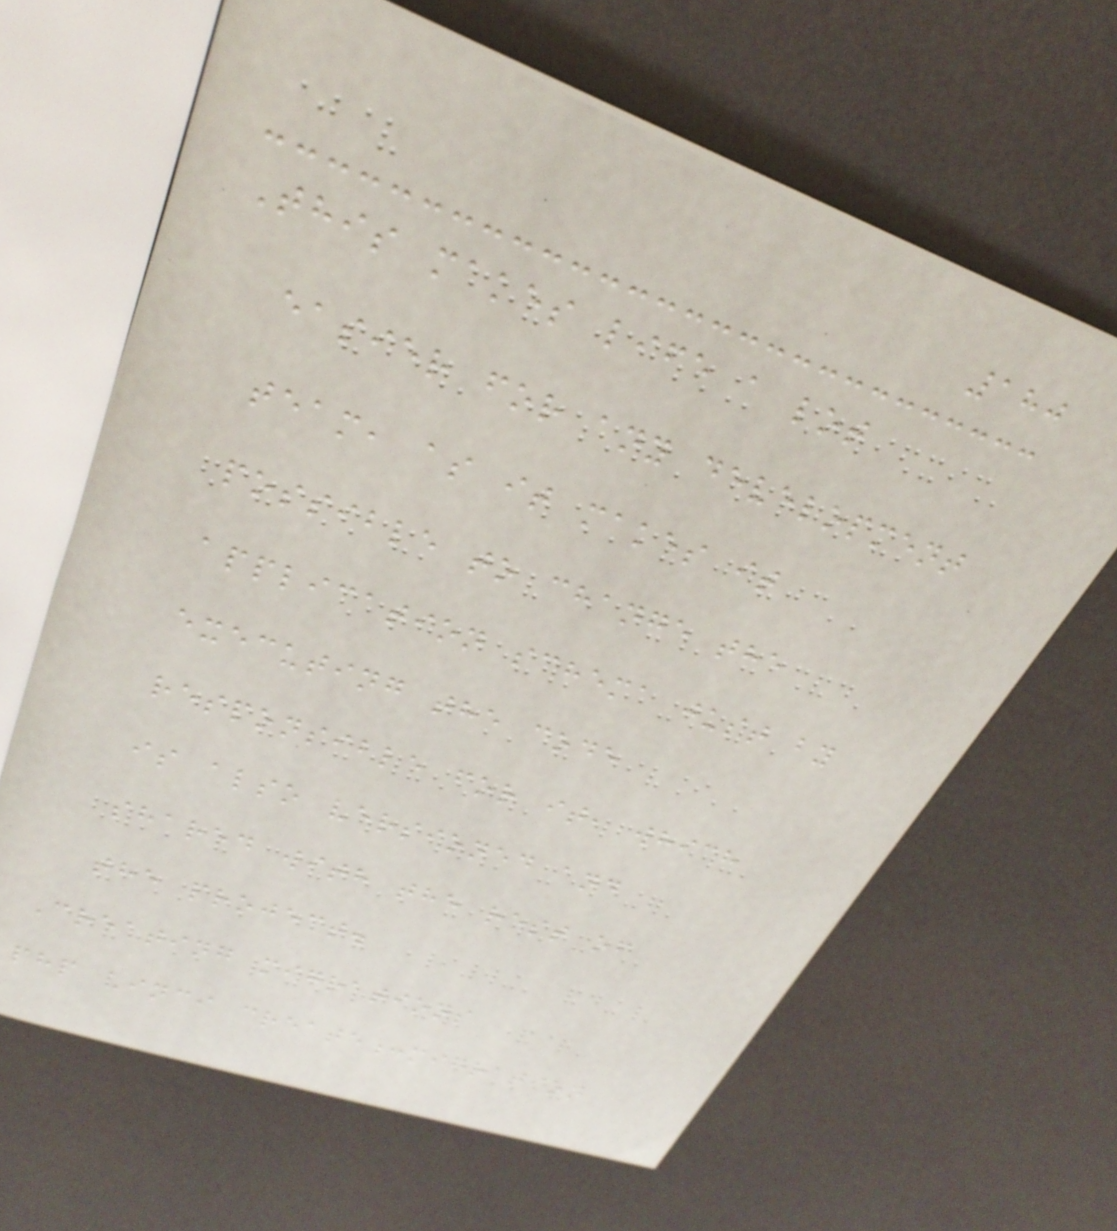180
This makes life a lot
easier for any development
team, as it makes it
possible to change the
application schema just by
executing the code
responsible for it, which
is also versioned and
shared with the rest of
the project.
Creating migrations
php vinci create:migration
